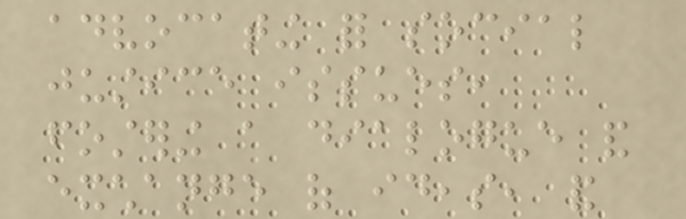advocating for social
justice issues,
fostering a dialogue and
exchange of ideas, and
